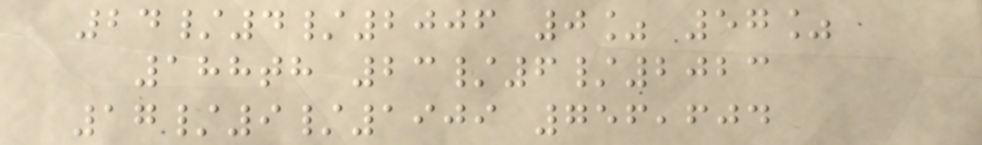24/4/2006 0% 57%
188th 23/6/2023
17/9/1909 756,604
